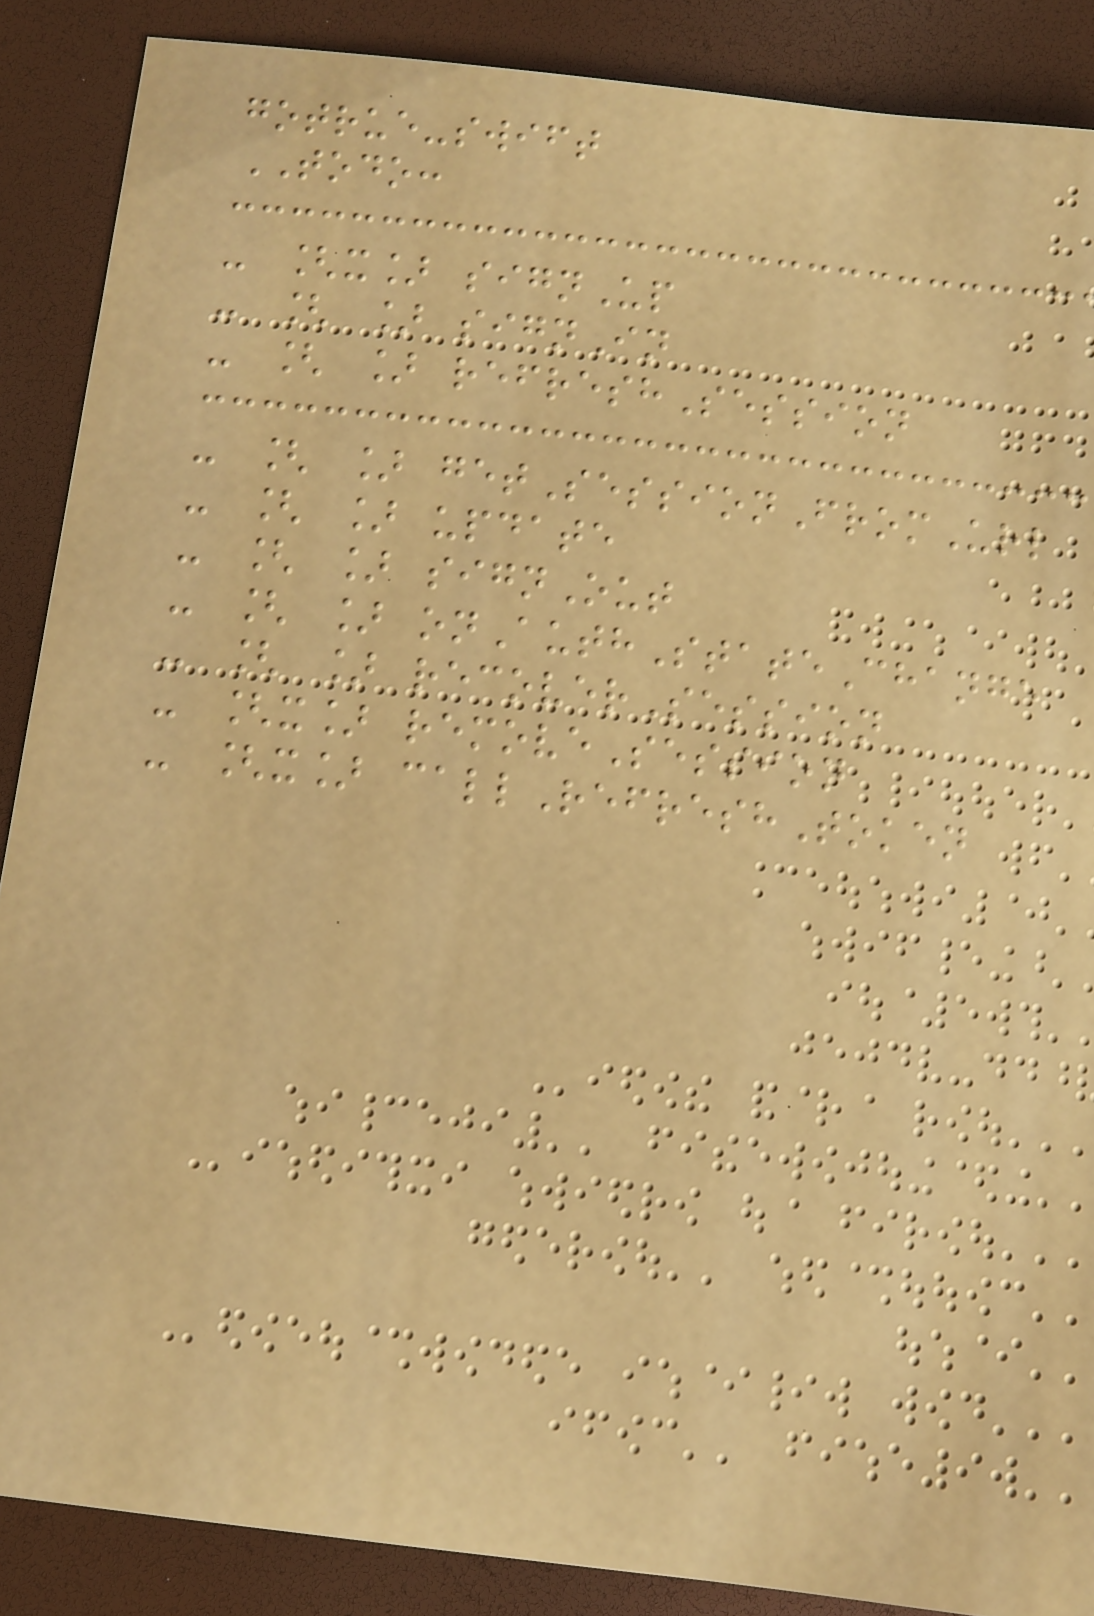gotrue-swift
TODO:
- [x] signUp
- [ ] signIn
- [ ] refreshSession
- [ ] getSessionFromUrl
- [ ] update
- [ ] signOut
- [ ] onAuthStateChange
- [ ] recoverSession
- [x] removeSession
- [x] callRefreshToken
